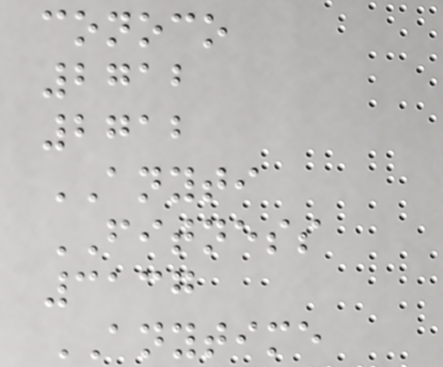conoco
2712
2712
ANYTI
FITNESS
3137
ANYTIME
